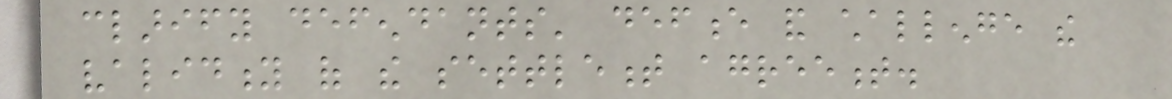clarify defendants' defence and challenge the
validity of the settlement agreement.
